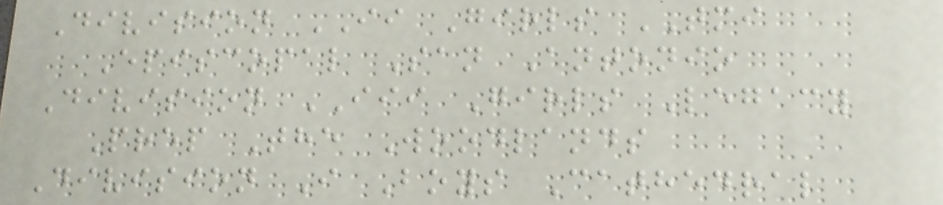Division II Girls TMI
Episcopal San Antonio
Division III Girls Legacy
Prep The Woodlands
Division I Boys Cathedral
